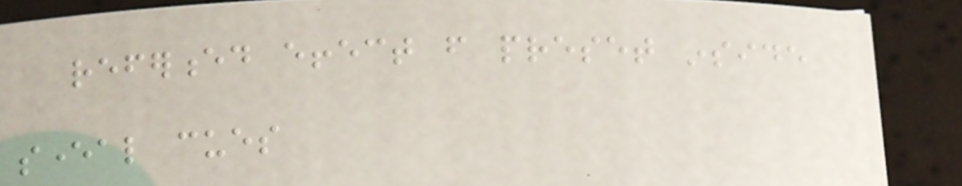referenced effect from preset inside
several cues
